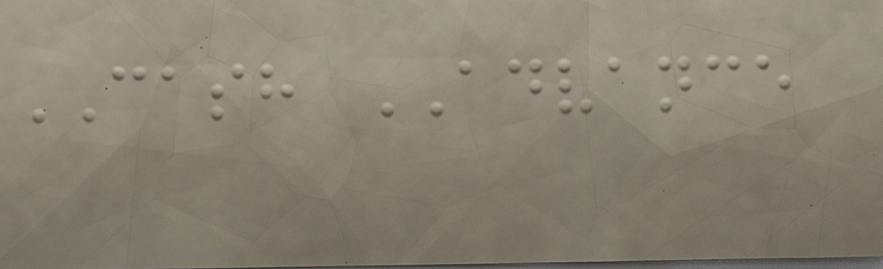CASH ADVANCE
